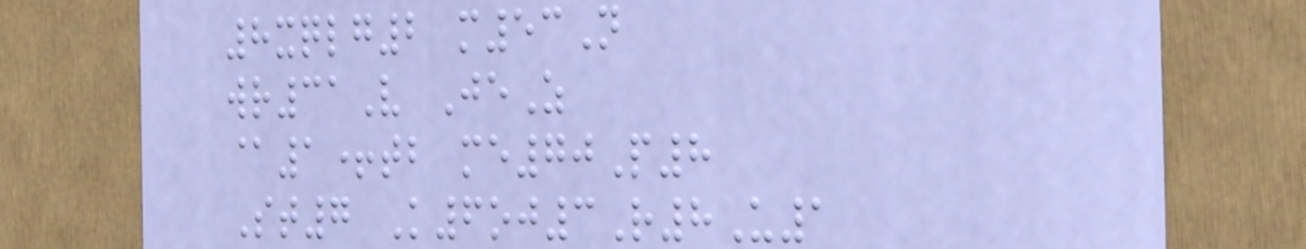8xqlg2 m53N
wr31V JeZ
@1+tb me70P8
St7 K6oj3R8U1
